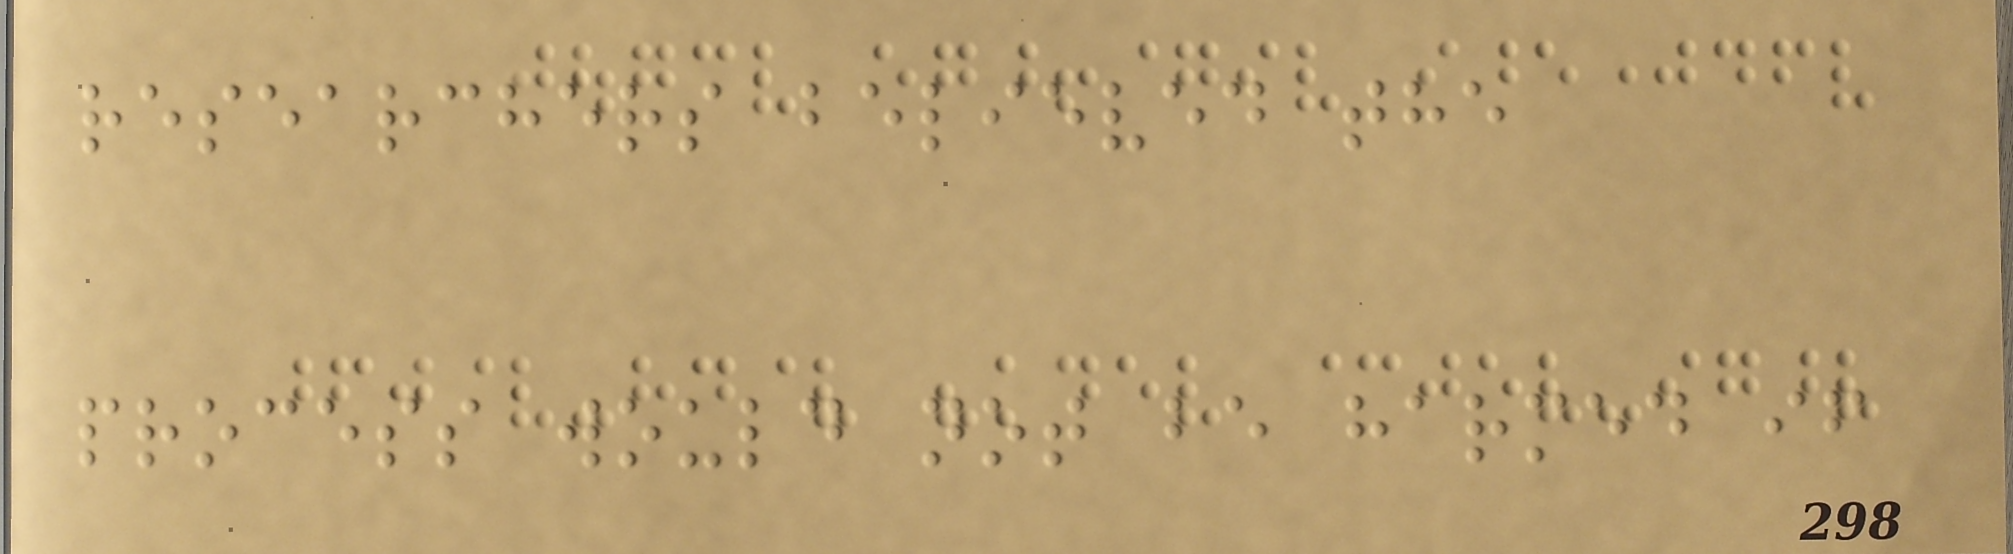researchers believed the
process would not be harmed if
